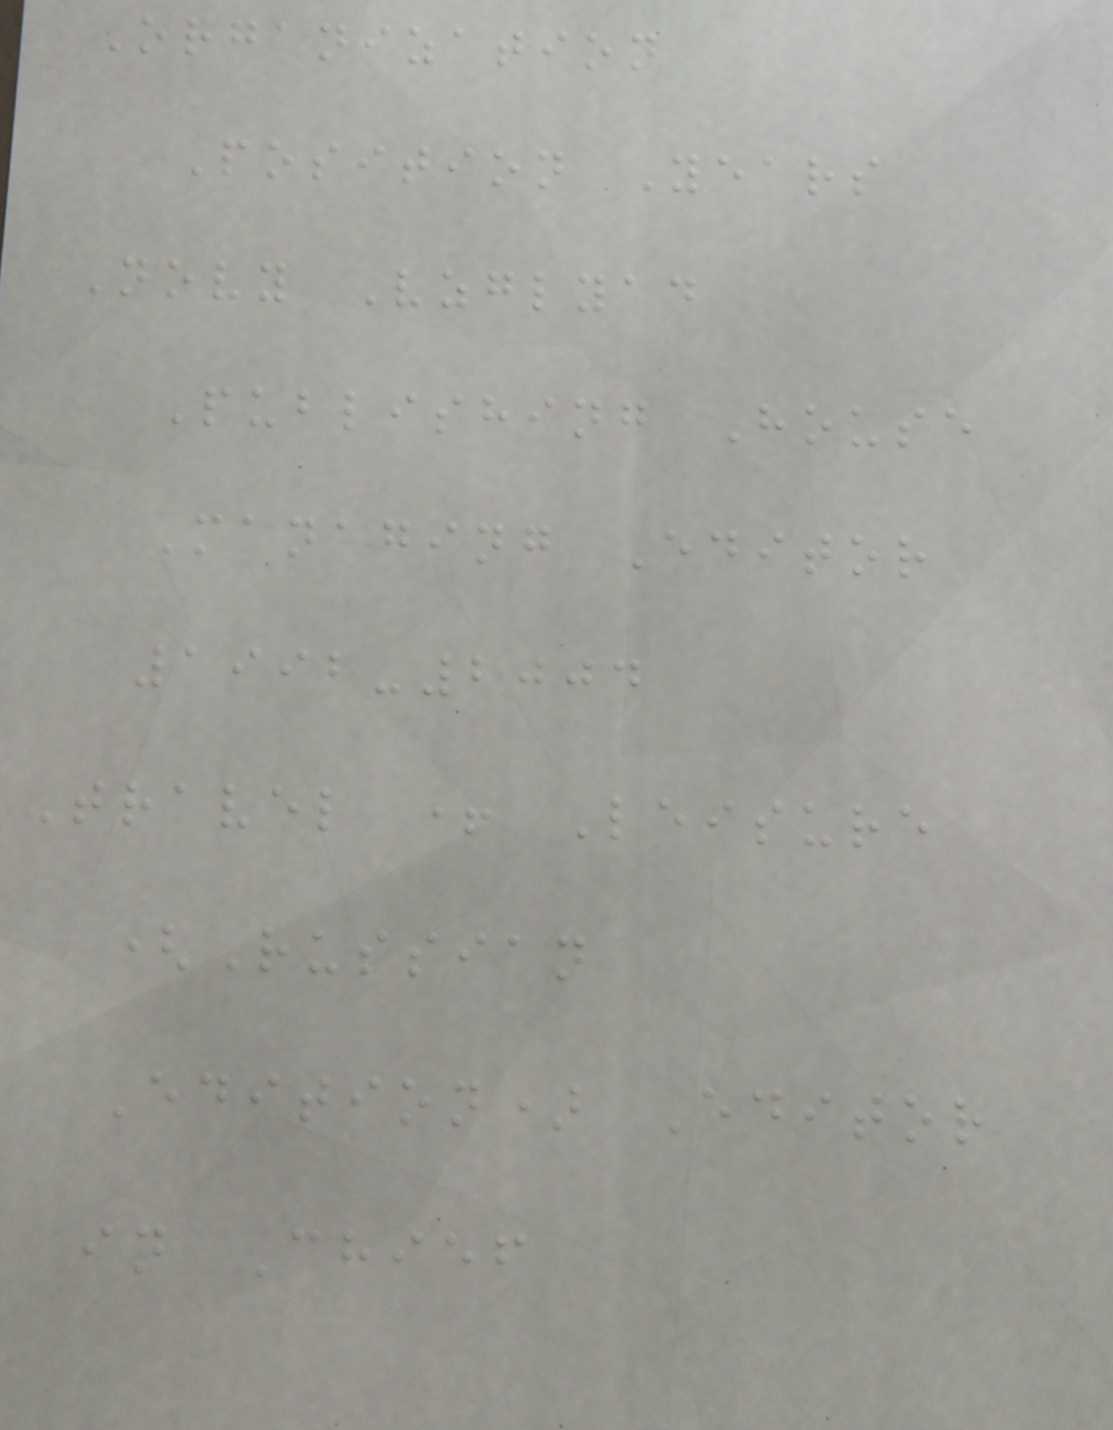Organization
Position Years
Novy Vzglyad
Publishing House
Managing Editor
1992-2004
Travel + Leisure
(Russian
Edition) Editor
in Chief
